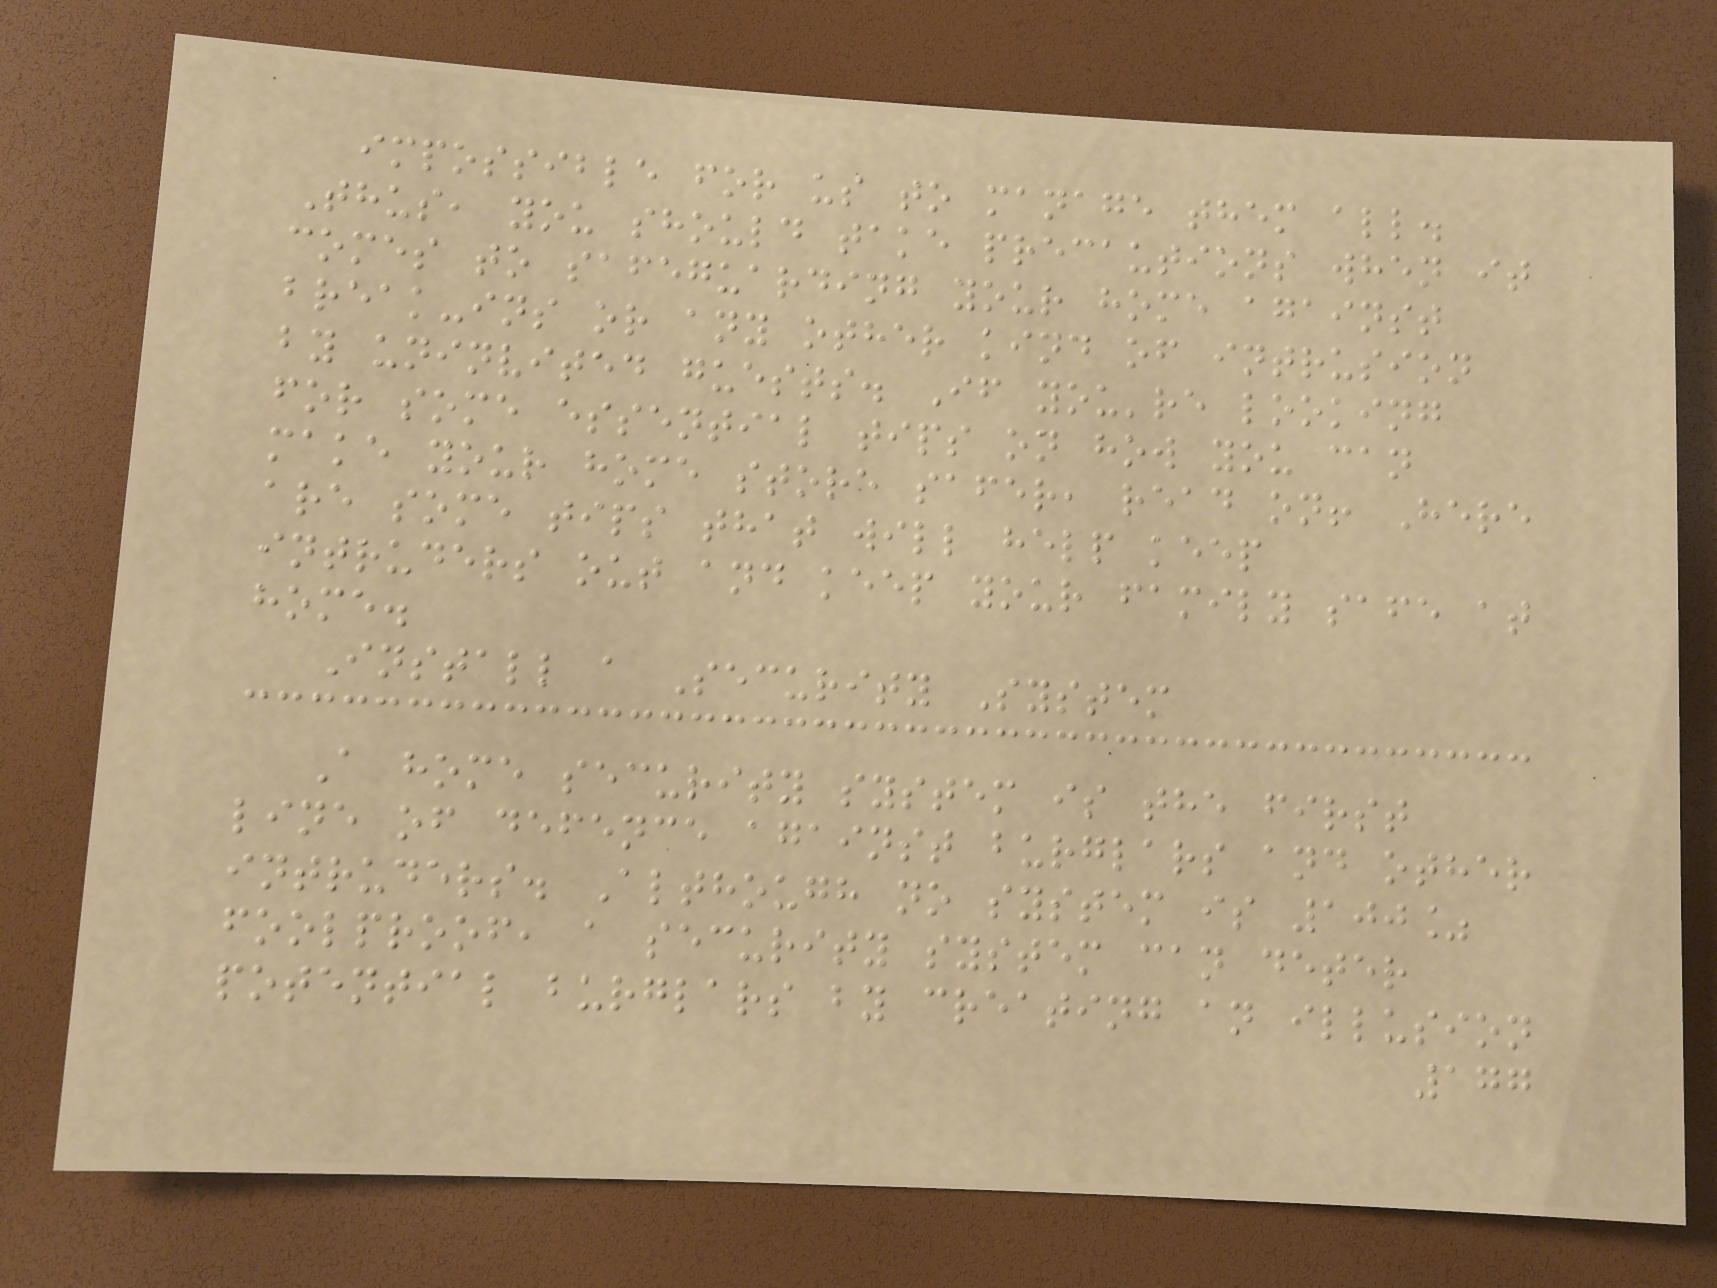impossible for us to manage them all.
Thus, you should take precautions when it
comes to safeguarding your home against
break-ins or any other kind of intrusion
by uninvited guests. If you're looking
for some essential tips on how you can
make your home store safer, read on! Here
are some tips that will help keep
intruders out and keep your family safe at
home.
Install a Security System
A home security system is the first
line of defence against burglars and other
intruders. Although no system is 100%
foolproof, a security system can deter
potential burglars by creating an illusion
177
